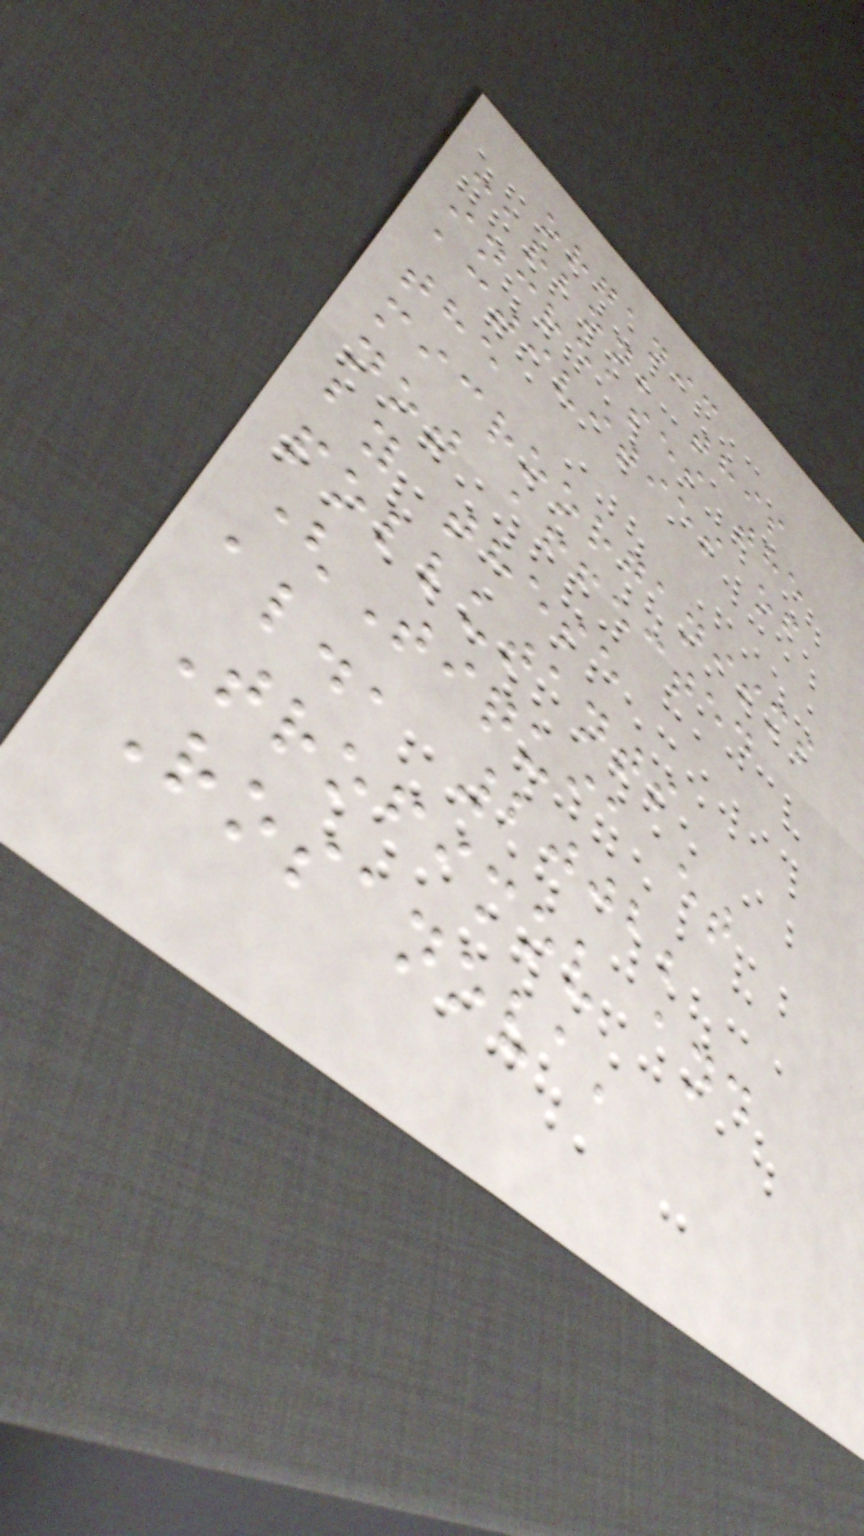organic
carbon; this
increases the
activities of
the
microorganisms
not affected
by these
pollutants
(Tiquia et
al., 2002;
Trofimov and
Rosanova,
